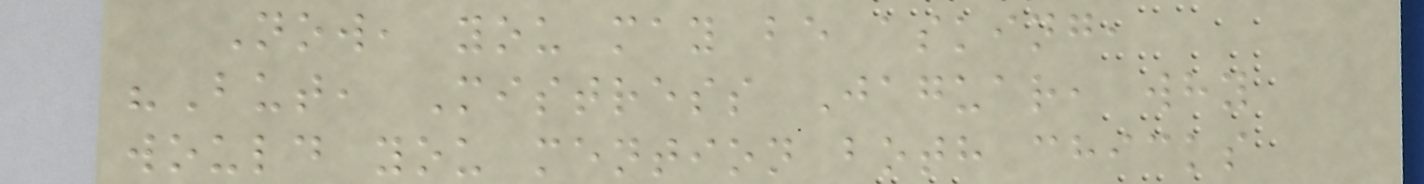Now, you may be asking,
"But, Mistress Jaguar, why
would you mention both chicks
